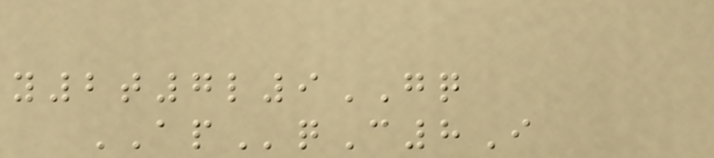y2t7l9GQ
APqC8I
